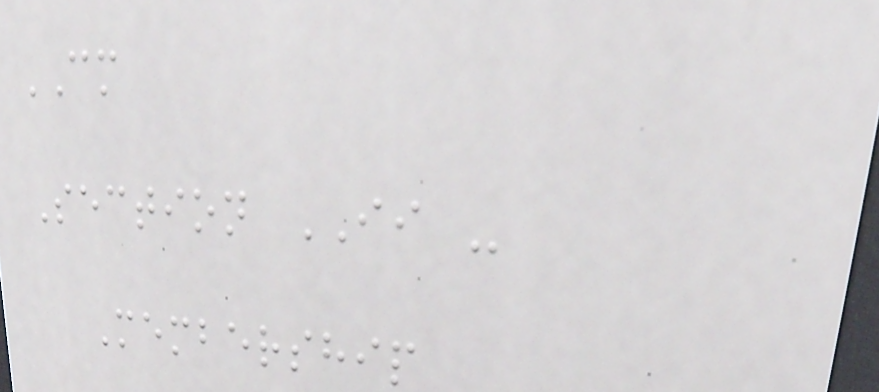CM
Section II -
Membership
